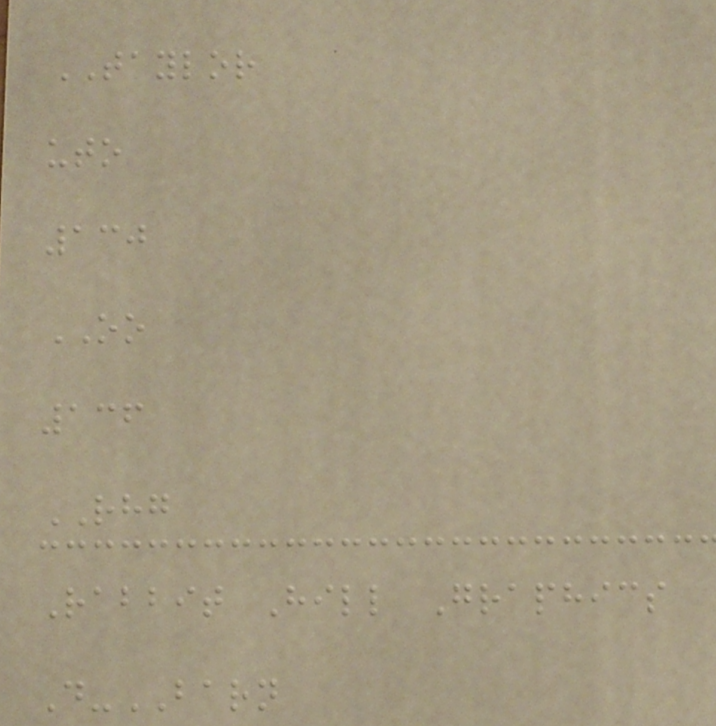TAYLOR
uto
130
OO
136
RHG
Rabbit Hill Graphics
D-BARN
